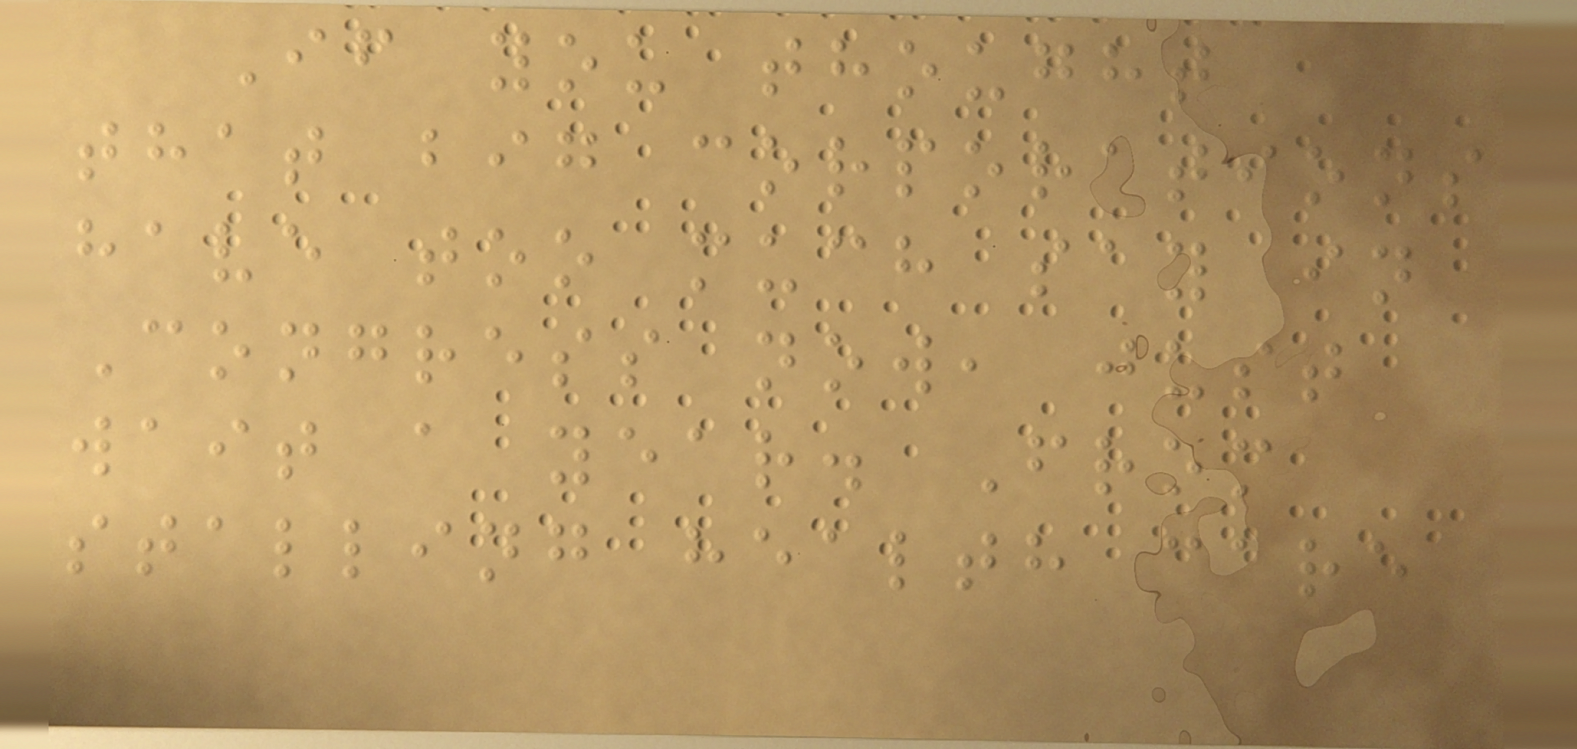If you thought
that big corporations
have too much say in
Congress now, just
wait a year. From
stalling health care
